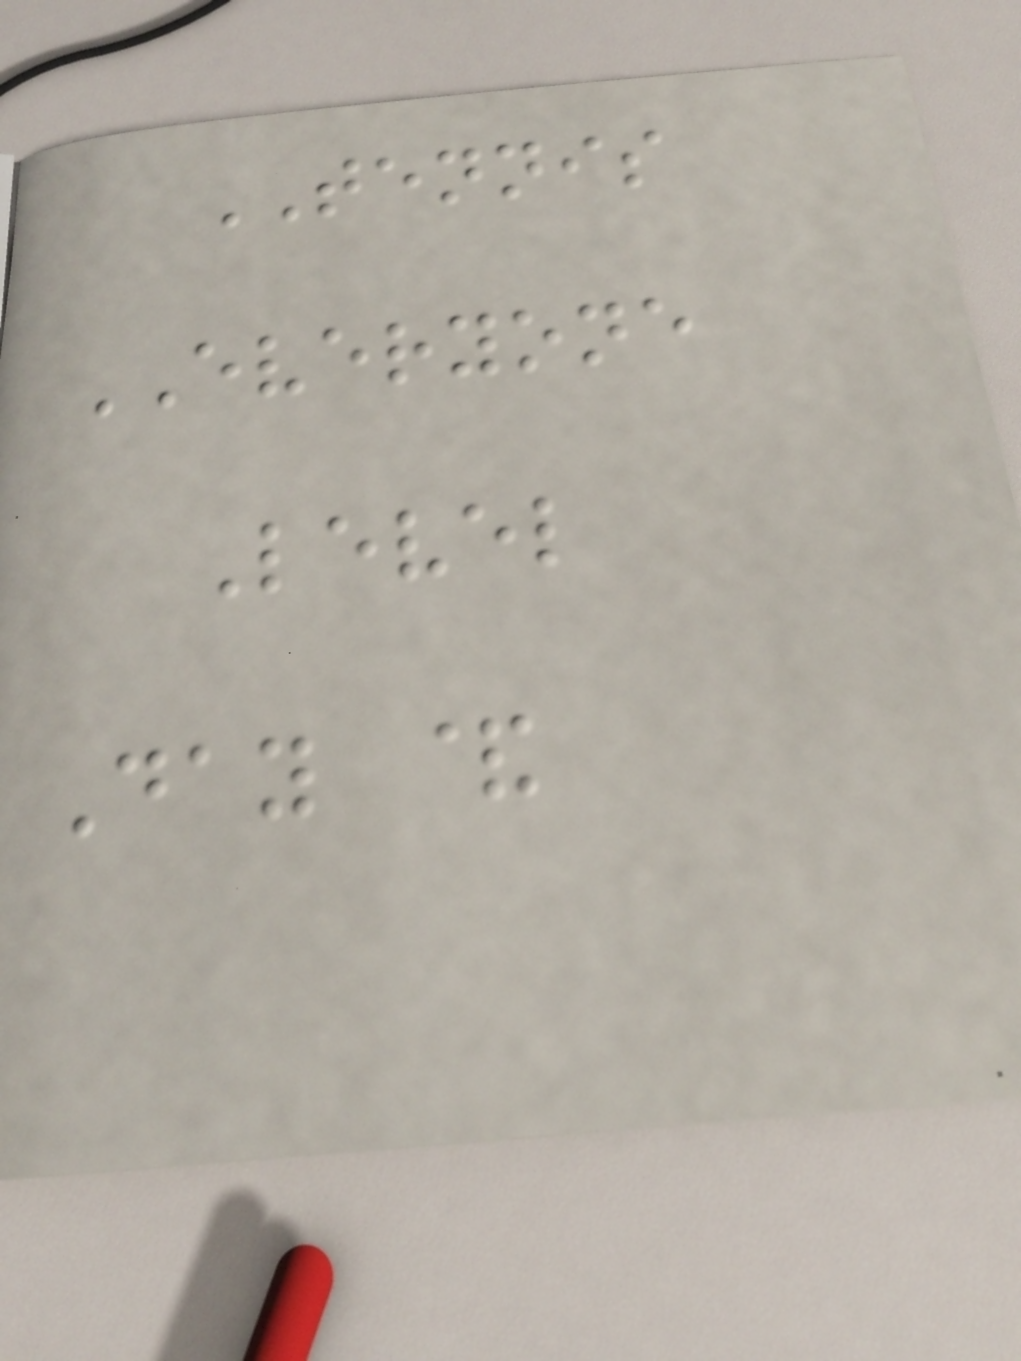TENNIS
EVERYONE
Level
Day &
